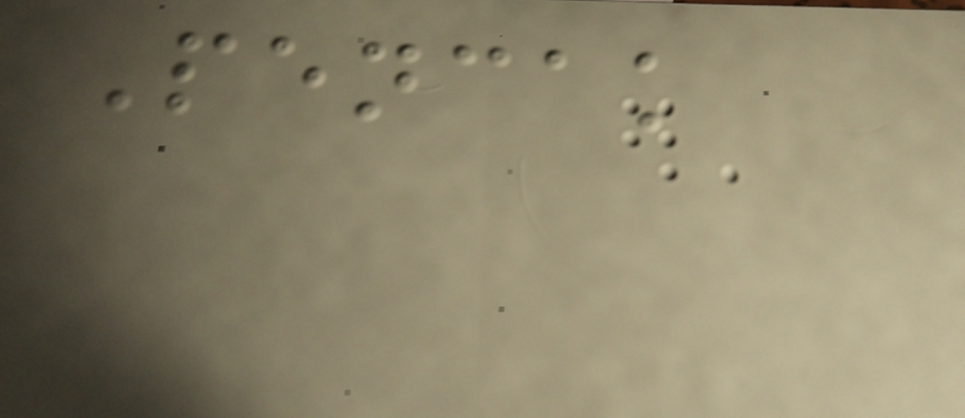Pencak
